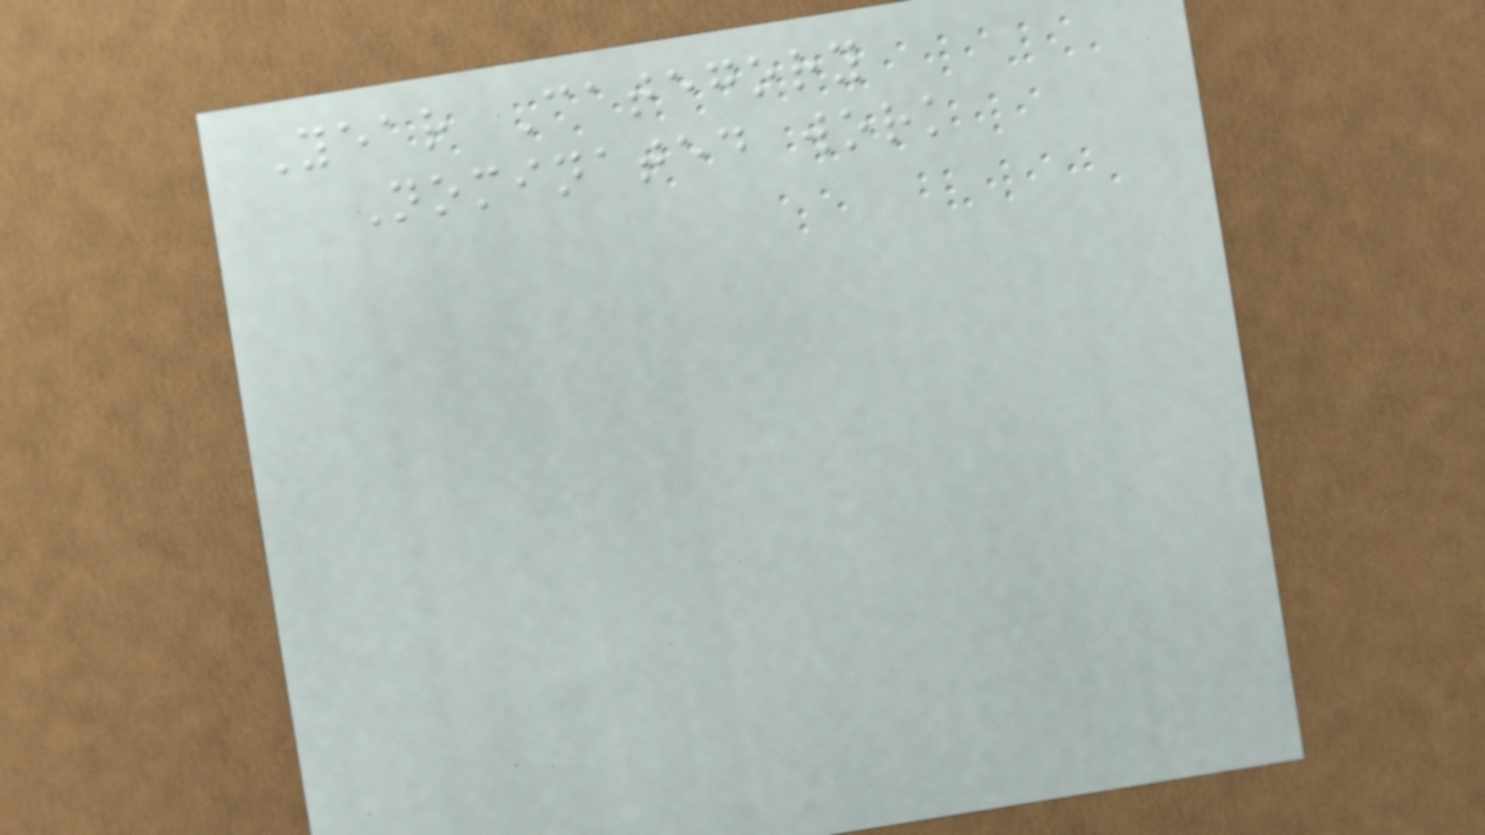Year Category
Nominated work
